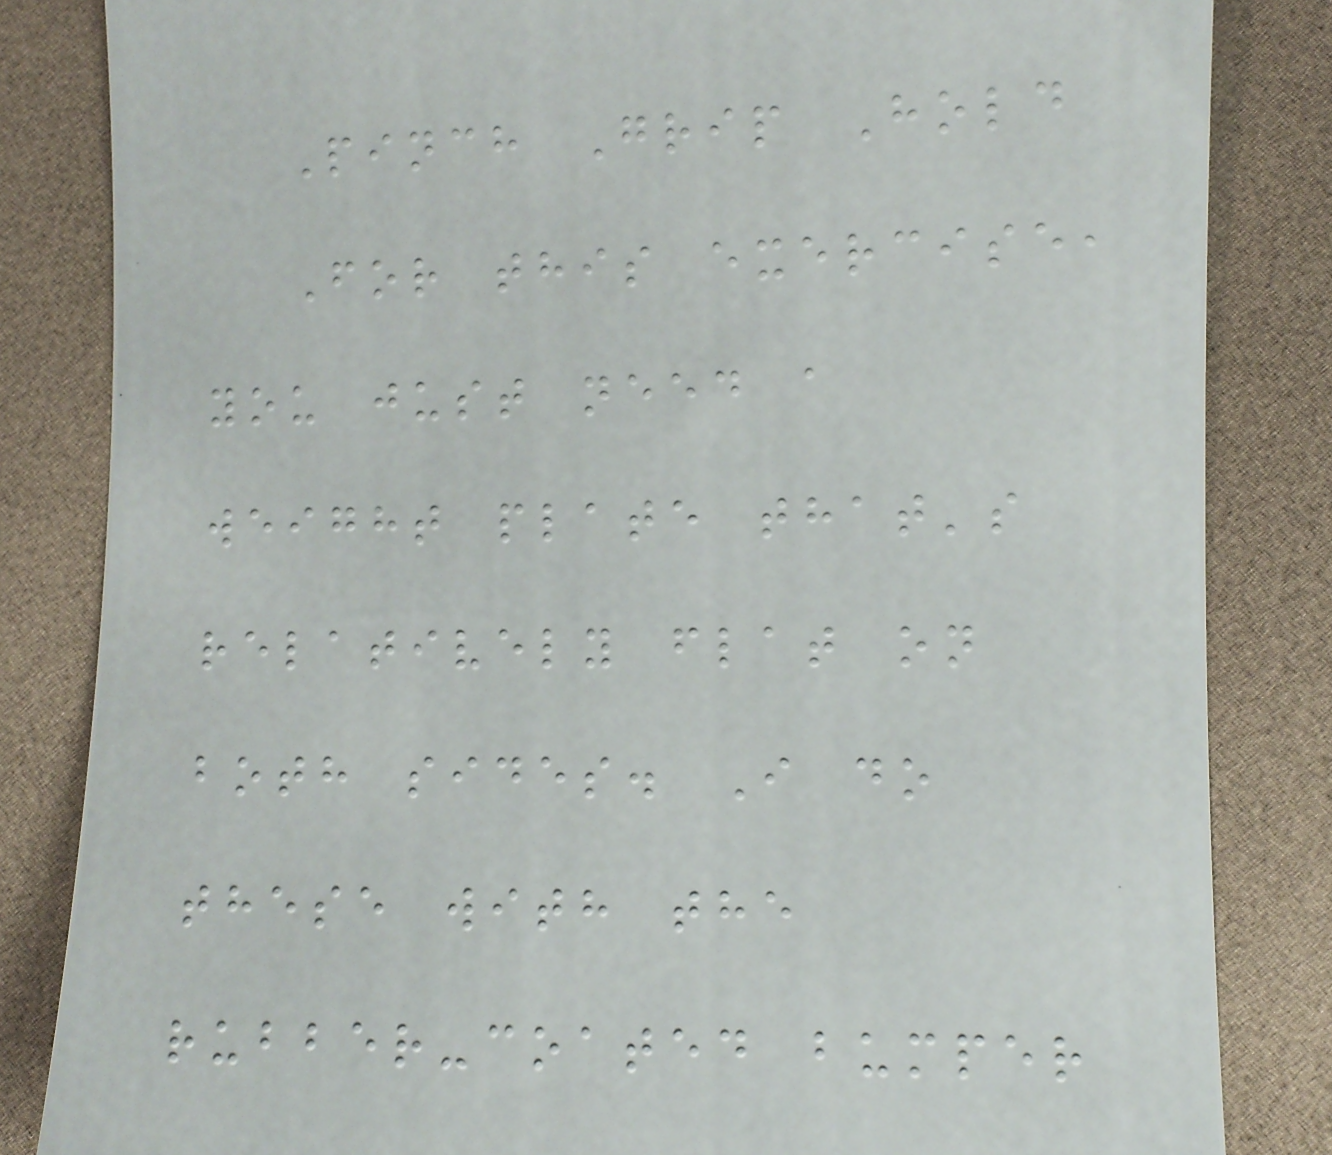Pinch Grip Hold
For this exercise,
you just need a
weight plate that's
relatively flat on
both sides. I do
these with the
rubber-coated bumper
